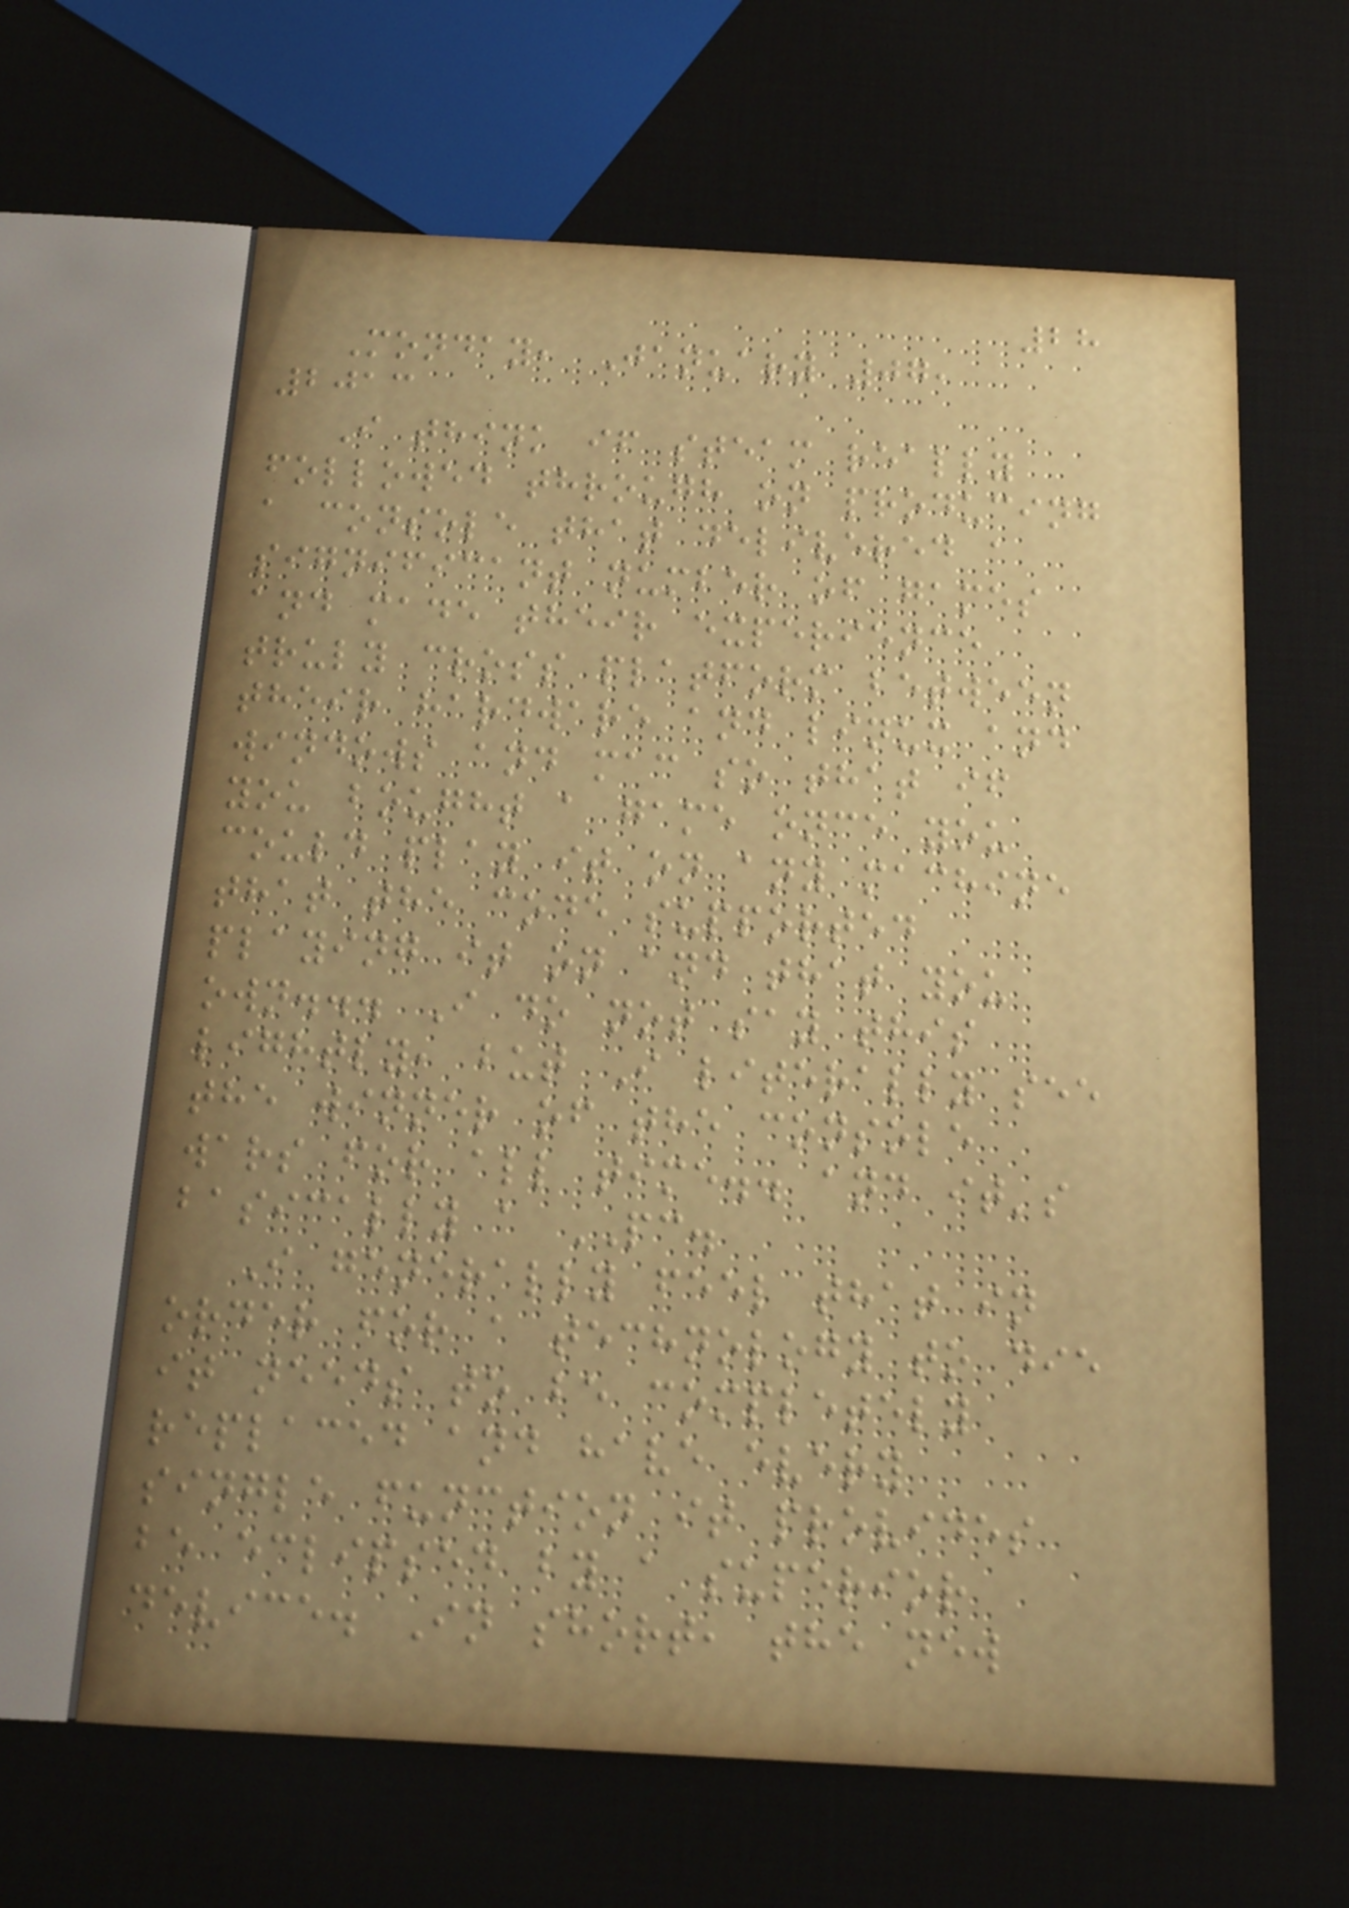28
Monday, January 07,
2013
I think if steam really
followed through on producing
a console that delivered a
significant number of games
and made their experience
truly cross platform between
their hardware and linux and
windows and mac so that if
you bought a game once you
could play it on any machine
that the code supported
playing it on and that you
own... I do not say this
lightly, but I literally see
the winner of the console
wars for all time.. and it's
basically a PC.
I generally feel that in
order for a technology to die
it needs to be completely
replaced and have every
single function it provides
be eclipsed by a superior
device. In short, the new
